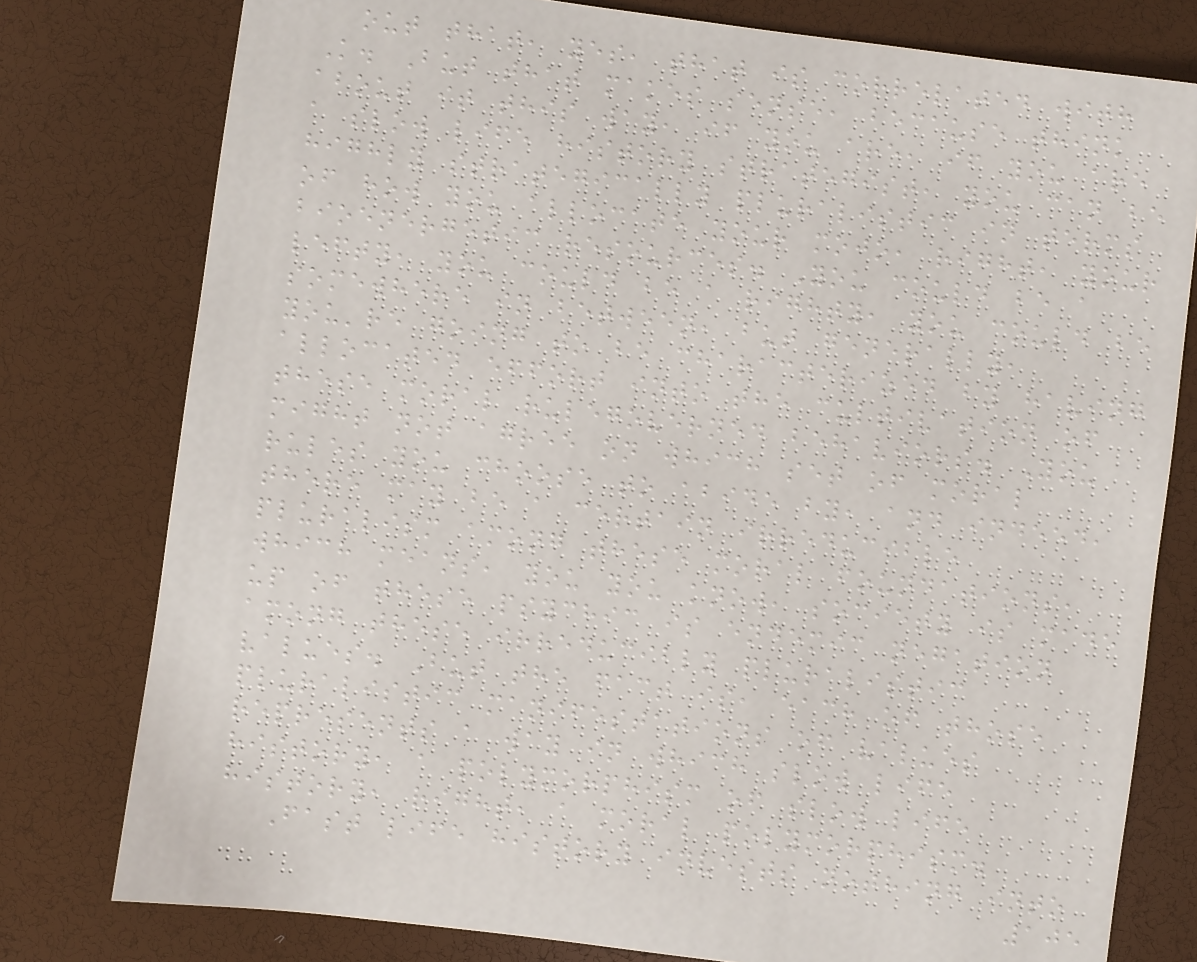out that, yes, that is correlated with
K. But that makes sense, because think
about it this way, if you are, if you are
a slow life history strategist, you can be
highly strategically pluralistic in terms
of how you allocate your mojo, right, your
bioenergetic resources. You could be a
lefty, you could be a righty, you could be
somewhere in between, but generally,
you're going to be characterized by having
allocated effort into the cultivation of
these moral rulegoverned behaviors. You
might not agree on which set of moral
rules you choose to abide by, and indeed,
there may be a certain irreducible
pluralism among these moral foundations,
which means, you you know, society is made
up of these psychic is endemic negation
among these irreducibly pluralistic
values. But the fact is, each of those
pluralistic manifestations of values
represents a way in which slow life
history, a polymorphism of slow life
history, right, a moral polymorphism.
Fast life history invests nothing into
105
